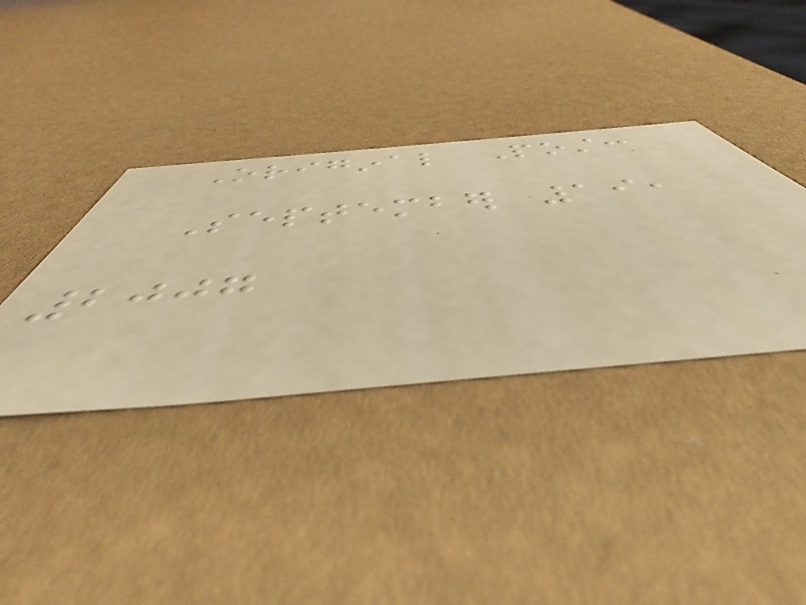Original Post:
September 19,
2007
